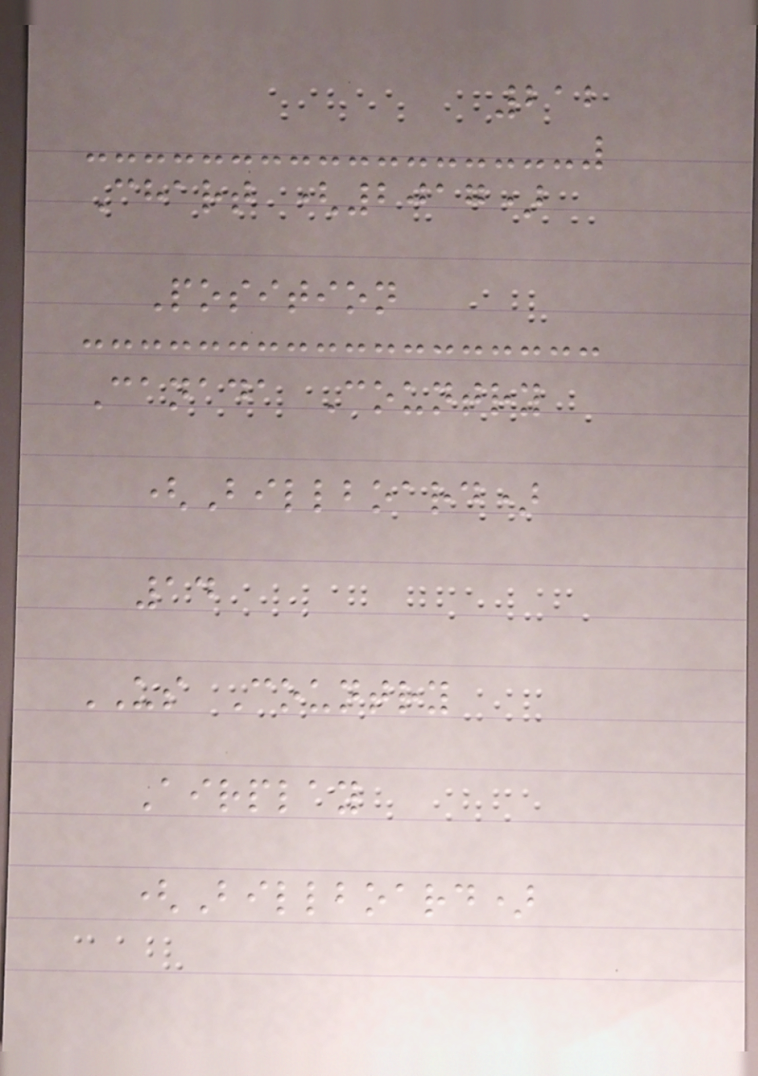212
Chart (2017)
Position
Canada Country
(Billboard)
14
US Country
Airplay
(Billboard)
